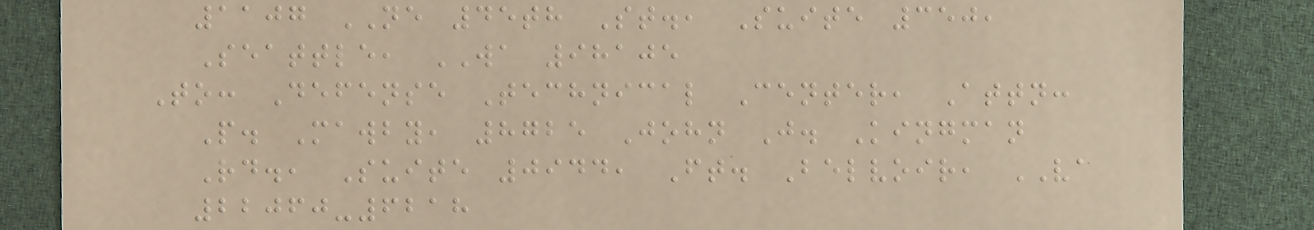1107 NE 45th St., Suite 350,
Seattle, WA 98105
To: Defense Technical Center, Attn:
P. Mawby, 8725 John J. Kingman
Rd., Suite 0944, Ft. Belvoir, VA
22060-6218
